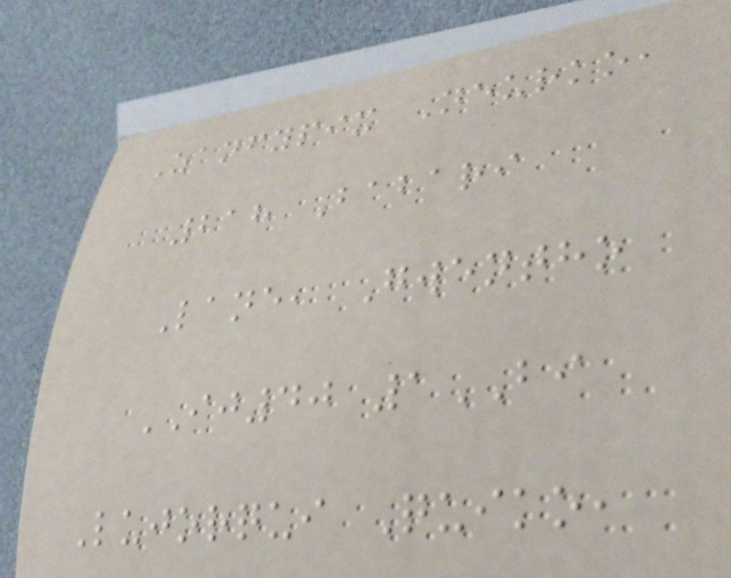Zanfypix Neurko,
218 Babari
Lane, Gwentho
IJ40 1BI
Lujorqui Quiko,
